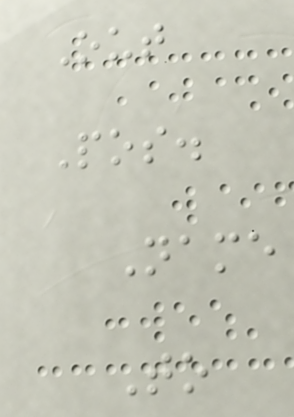Out
Pos.
Name
To
